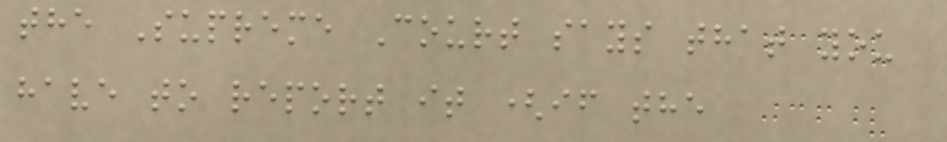the Supreme Court says that you
have to report it (if the
